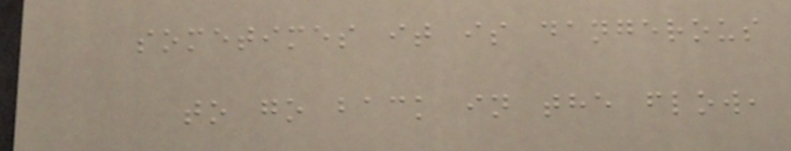sometimes it is dangerous
to go back in the flow,
